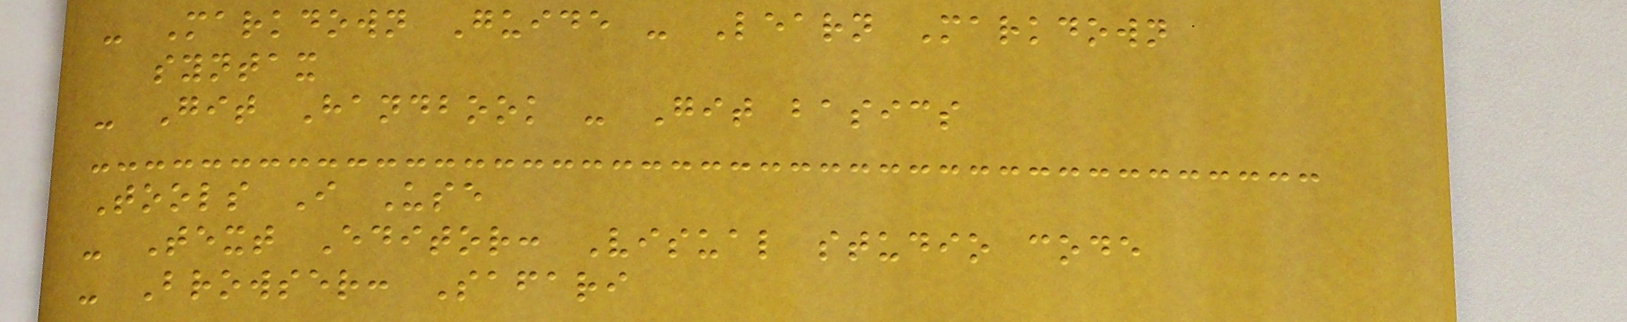- Markdown Guide - Learn Markdown
syntax
- Git Handbook - Git basics
Tools I Use
- Text Editor: Visual studio code
- Browser: Safari
